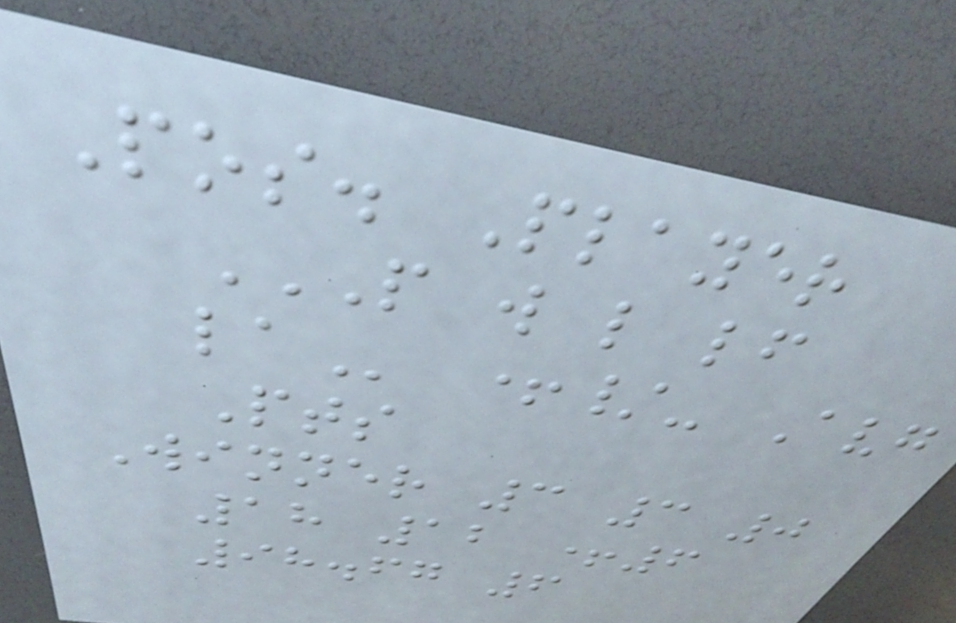Pos. Player
P W L LF
LA +/- Avg
Pts
Winner 3 3 0
18 12 +6
98.67 6
